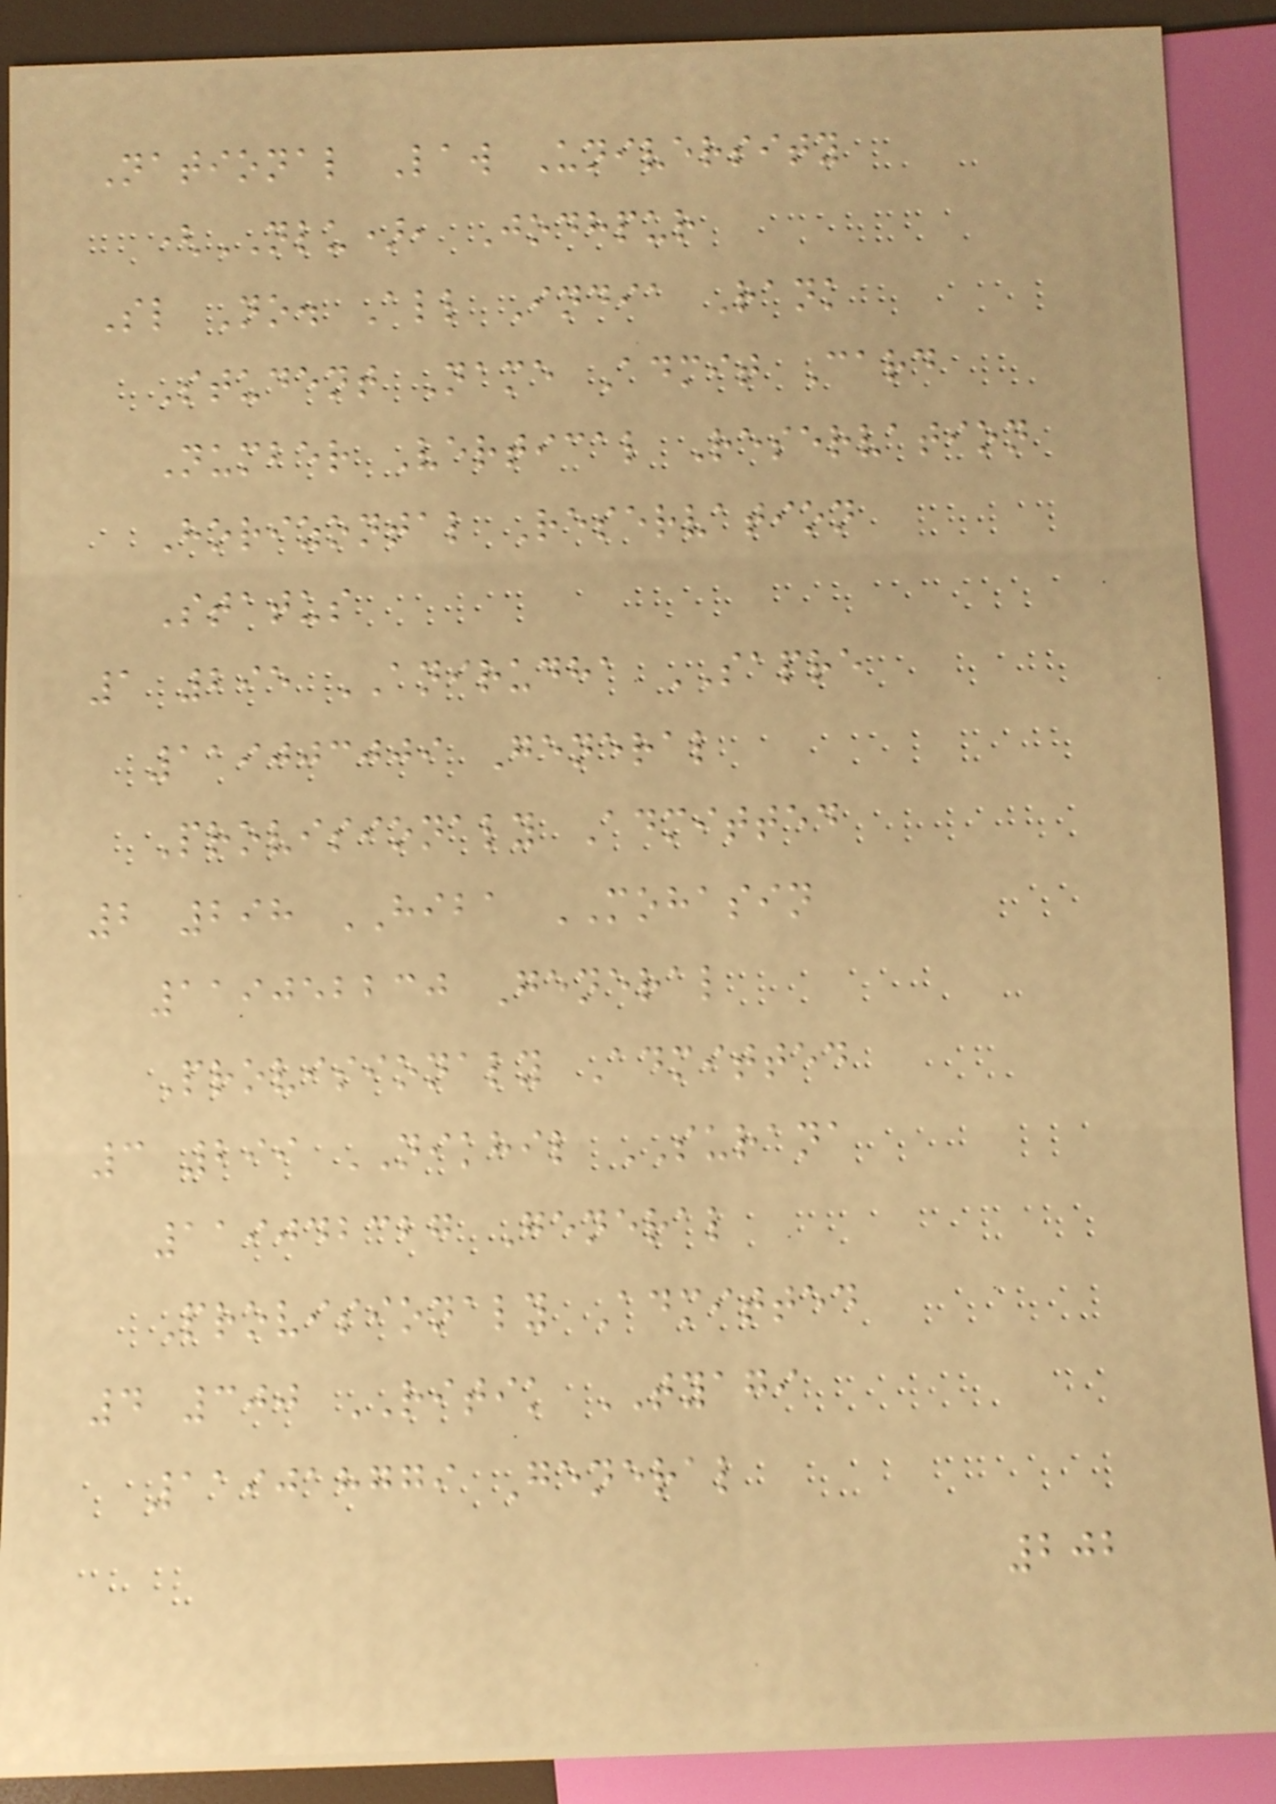National Law University
(NLU), Jodhpur
Sl No. All India Rank
Student Name Admit Card
Number Vertical Reservation
Horizontal Reservation
Status
1 295 ANIRUDHA SAPRE
119003009 General
Provisionaly Admitted
2 298 HIBA MOHASIN
119052230 General
Provisionaly Admitted
3 299 NIKHIL SURANA
119042327 General
Provisionaly Admitted
4 300 RITIK TYAGI
119018779 General
202
